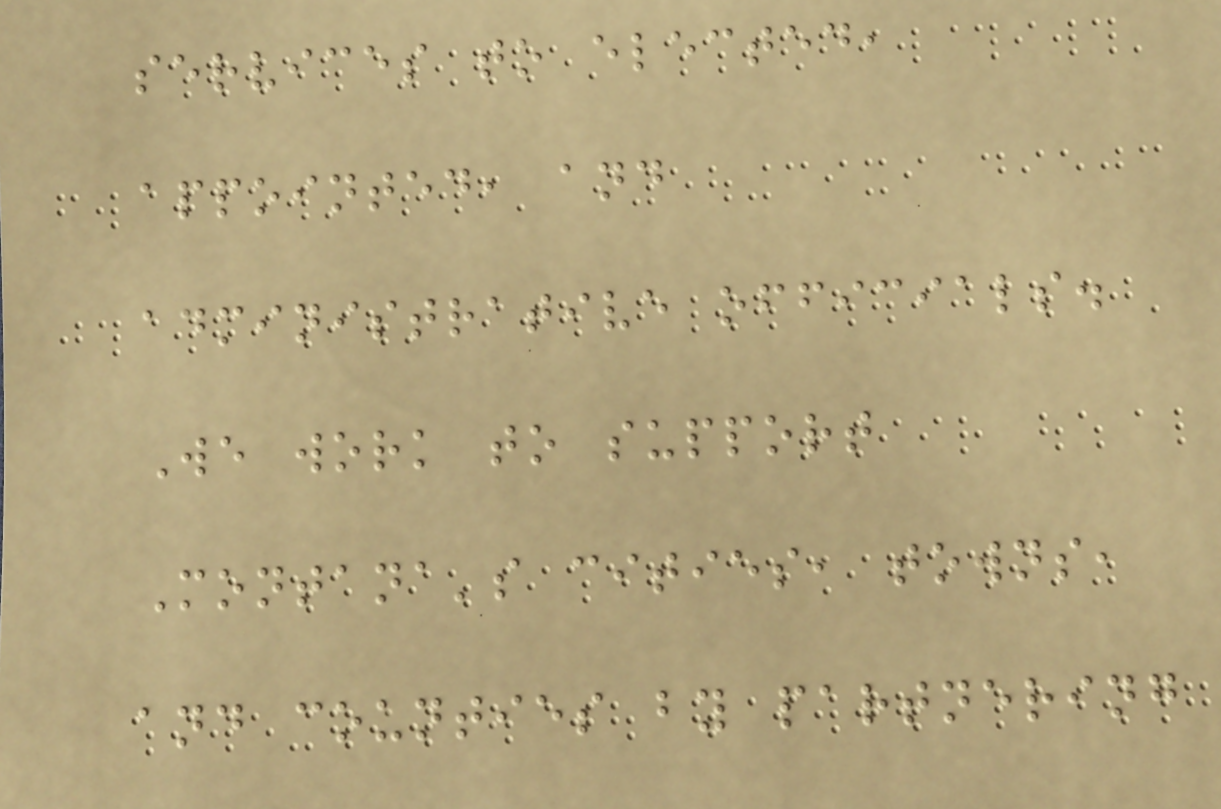services to elected,
appointed, and
administrative officials.
We work to support
Montana's cities, towns,
and counties by partnering
